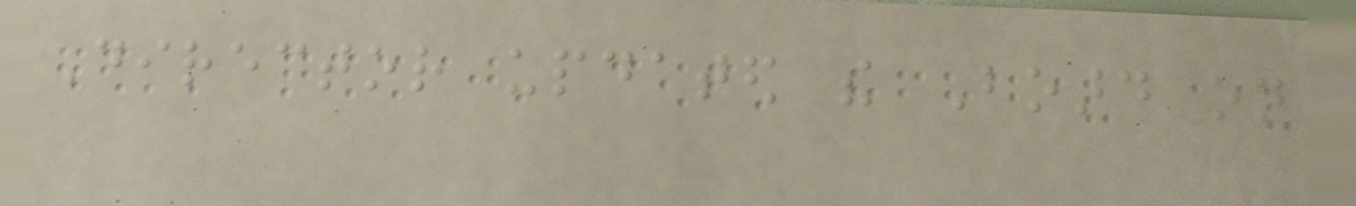Director updated the Board on
